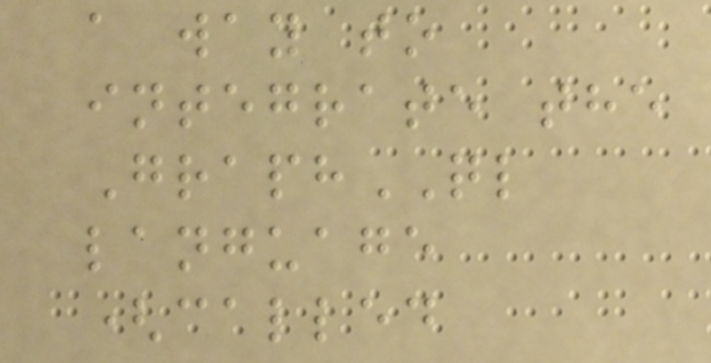a way to
integrate the
GraphQL
language
(called
